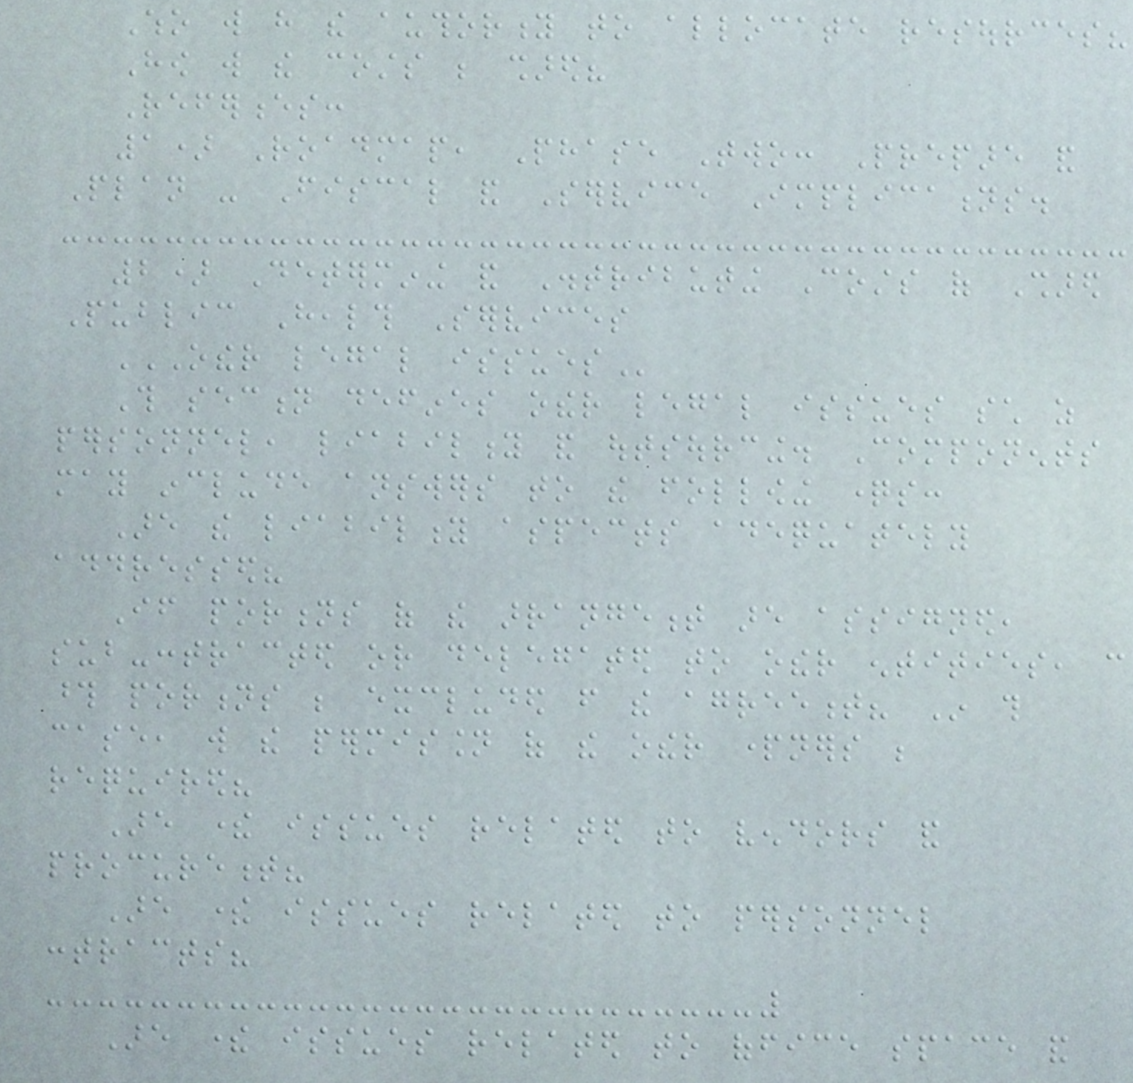Who will have the authority to allocate resources?
How will the costs be shared?
References:
1) Roadmap, Phase Two: Prepare and
Plan - Fiscal and Service Implications.
2) Determining and Distributing Costs of Shared
Public Health Services
OTHER LEGAL ISSUES
This section defines other legal issues such as
personnel, liability and outsourcing. Components
may include answers to the following questions:
Are the liability aspects adequately
addressed?
If portions of the arrangement are assigned,
sub-contracted or delegated to other entities, can
those portions be excluded from the agreement? In this
case, will the permission of the other partners be
required?
Are there issues related to vendors and
procurement?
Are there issues related to personnel
contracts?
Are there issues related to office space and
